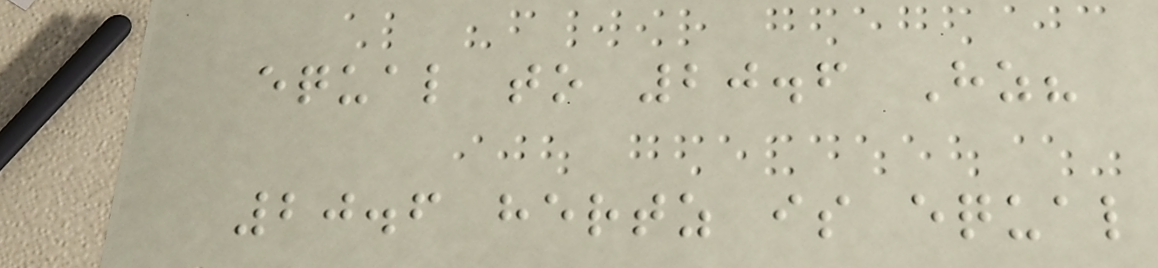equal to 20.6 Hz?
20.6 hertz is equal
